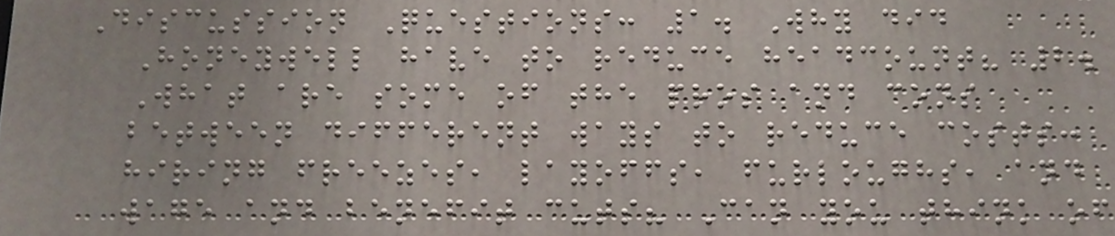Discussion Questions: 1. Why did
Honeywell have to reduce headcount? 2.
What are some of the pros and cons
between different ways to reduce costs:
hiring freezes, layoffs, furloughs, and
wage and benefit cuts? Can you think of
